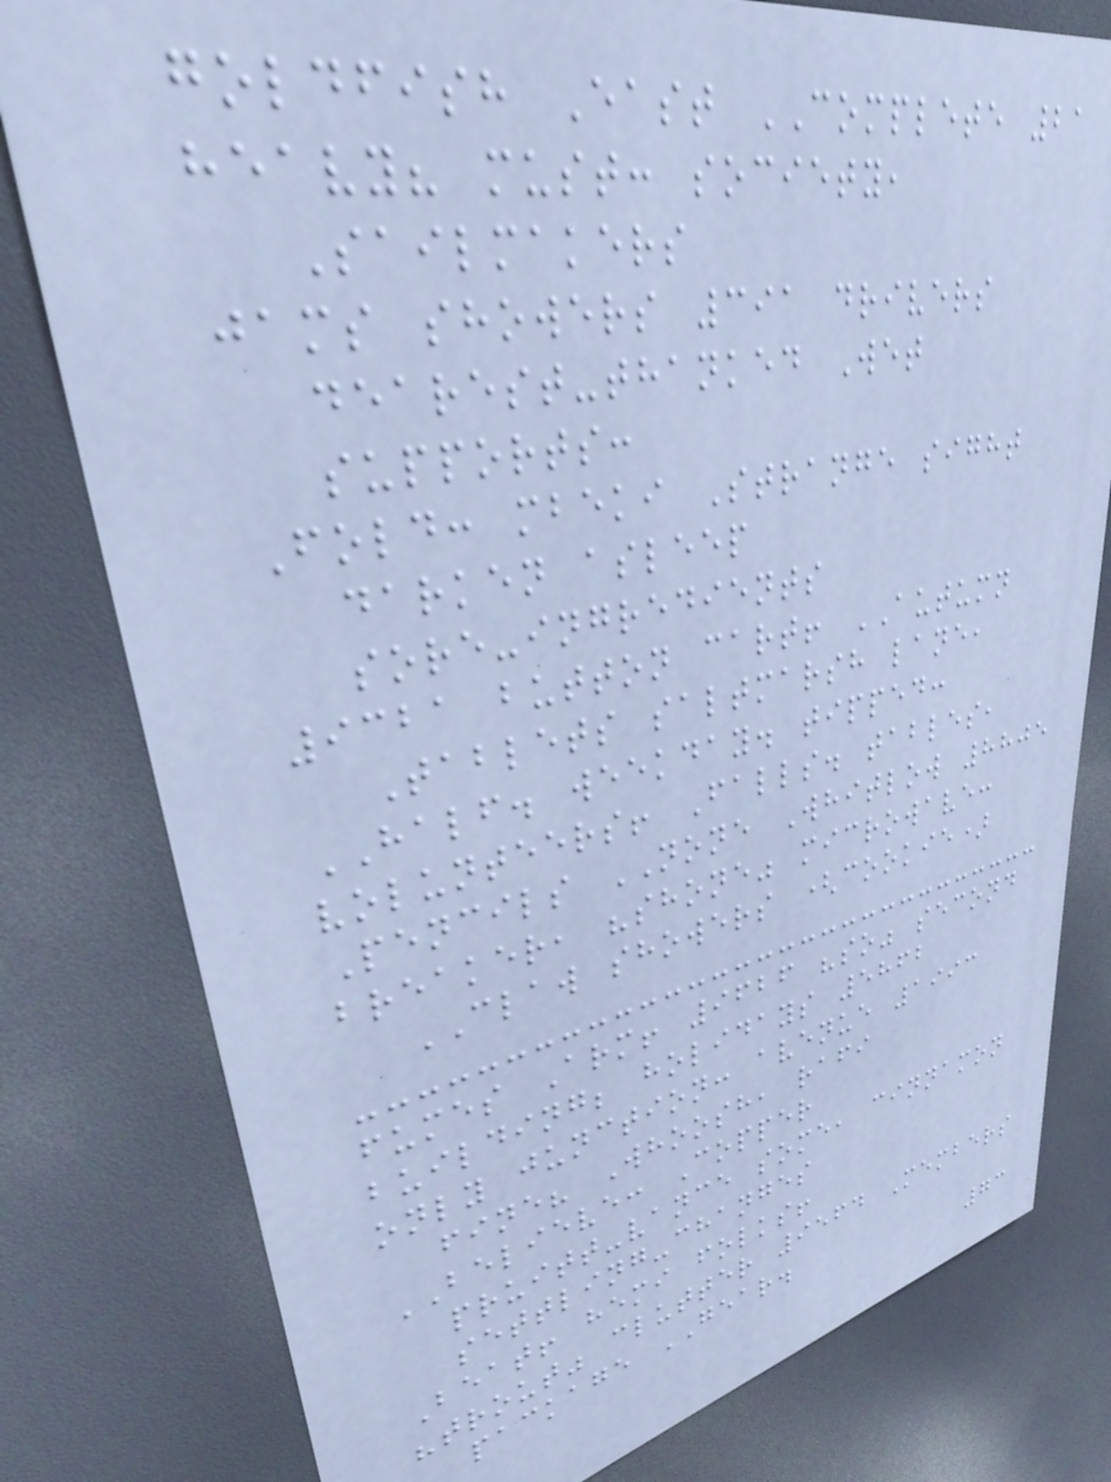goldfish East COMPLETE 21
heavy? must: society,
Sailmakers
jams showers 391 drivers
dearest-thanked Wet
supports:
Fold: mbeki Strange sight
darken asleep
sore-ingredients
9321 button cart! AUTUMN
Tablets saltmarsh lane,
HALF. weekday. tipped:
volunteers! Falls. tables,
Pencils NONE Whitlow 8805
breaker, "shone" microwave:
CLAW showers (cookie)
fumes Arm! 9626 "so" second
building; holidays 5862
only junction: avenue 1993
fine? Whoosh, rafi
BELIEVE: Copper
pruitt-vance some, cinnamon
settling-changes
Beat! hemi folks!
"trout" clutter 9564 Members
package GEAR.
73
